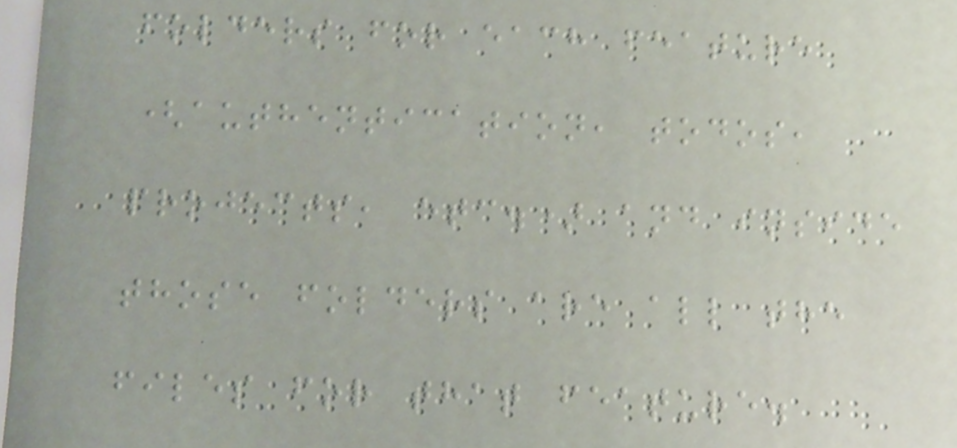folders for each feature
(authentication, todos,
projects, etc.) and inside
those folders are all the
files for that feature.
